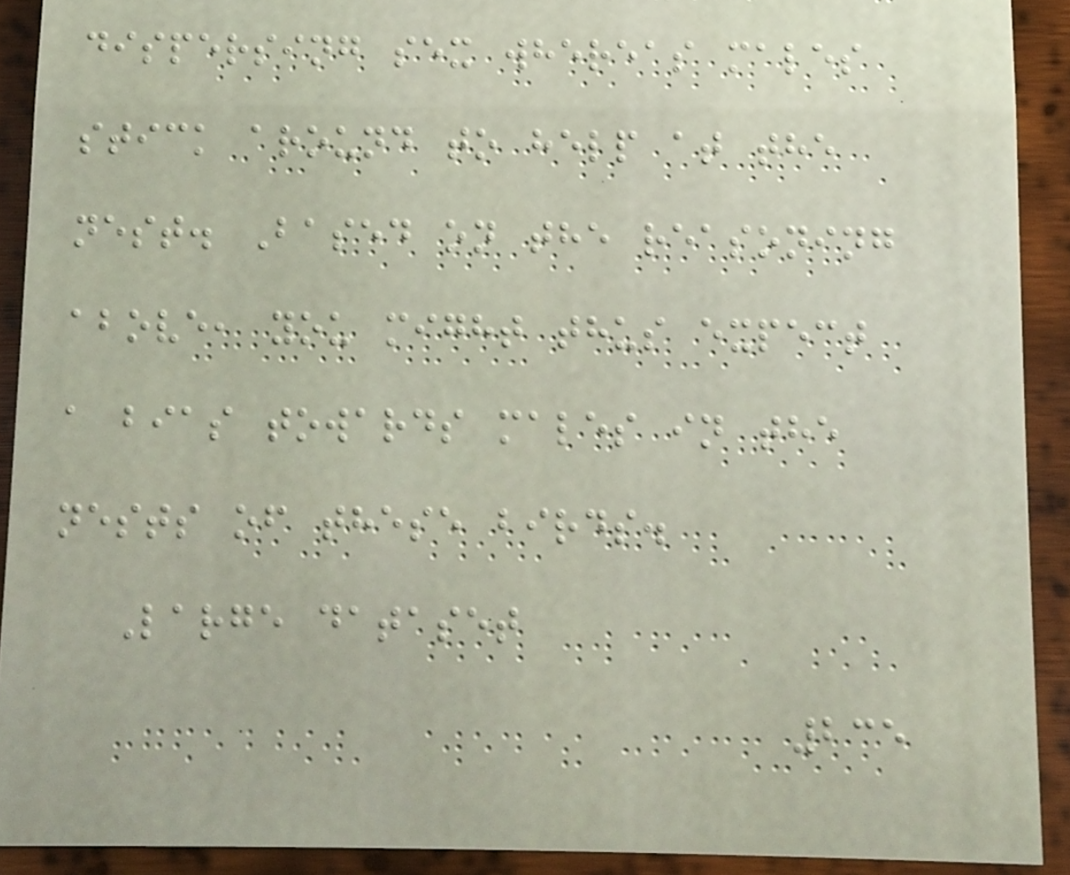dispersing sex whereas males
stick around to help at the
nest. Based on the reasoning
above, you might thus expect
a bias towards males in the
nests of these birds.
Large dataset
235
